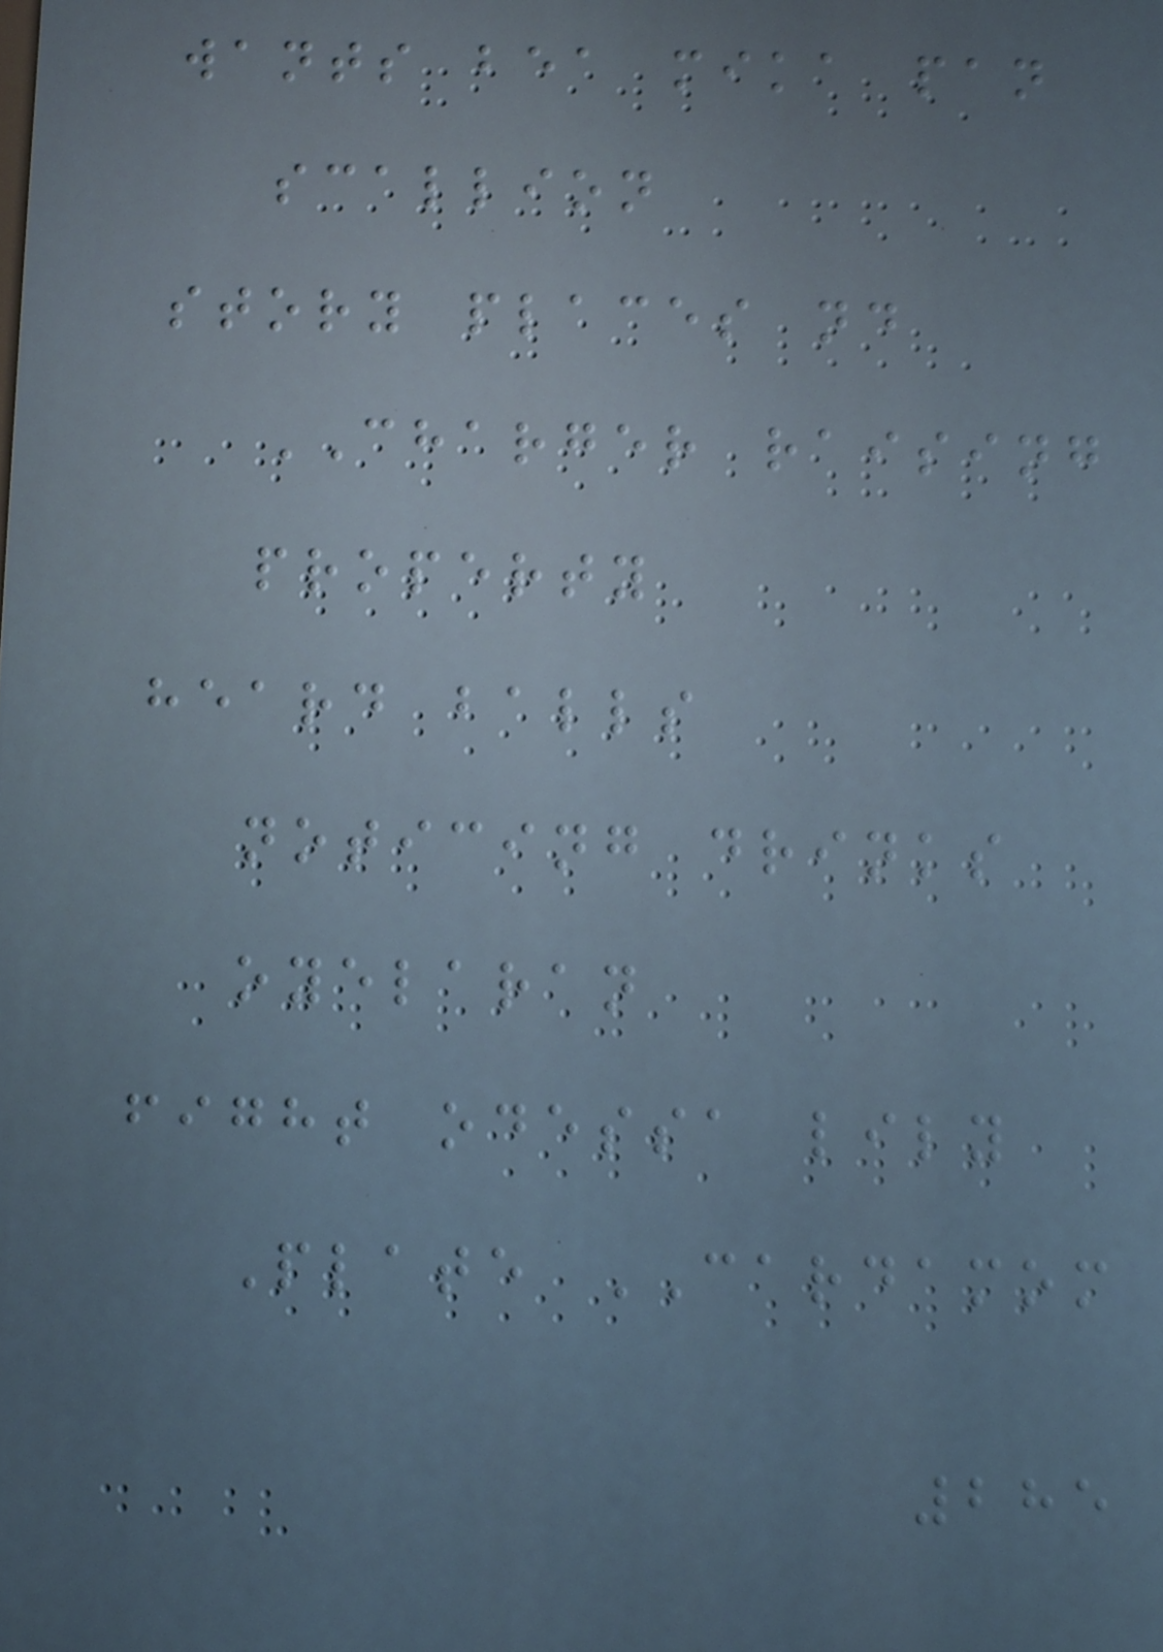wants bea mika pan
scallion
story places nd
CHARGER raising
property
heard balls
noticing drinks
oyelaran
fight odessa lily
Plate CARDAMOM
285
